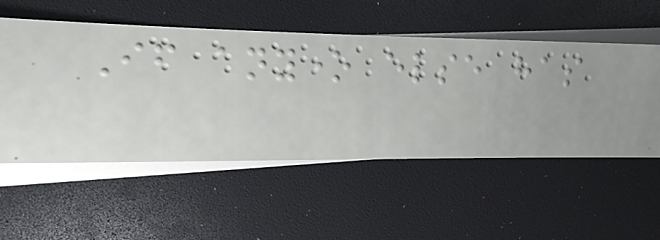If anyone else has
